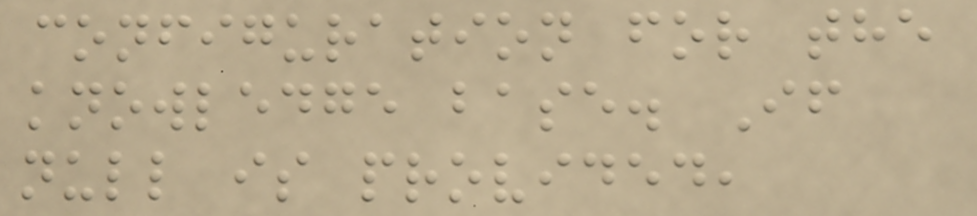configuration for the
knowledge base. If
null is provided,
